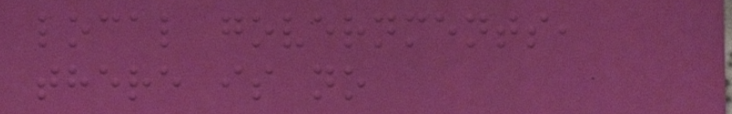local governments,
there is no
